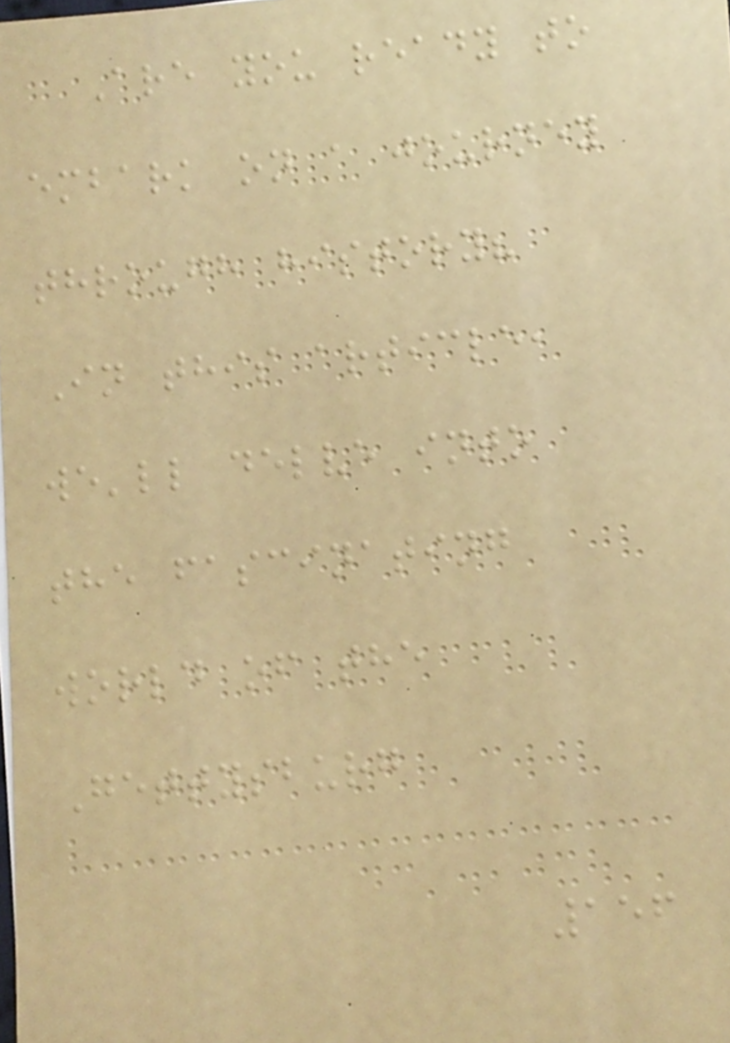Are you ready to
embark on a journey
through history?
In this article,
we'll delve into
the fascinating
world of the
Gettysburg
156
